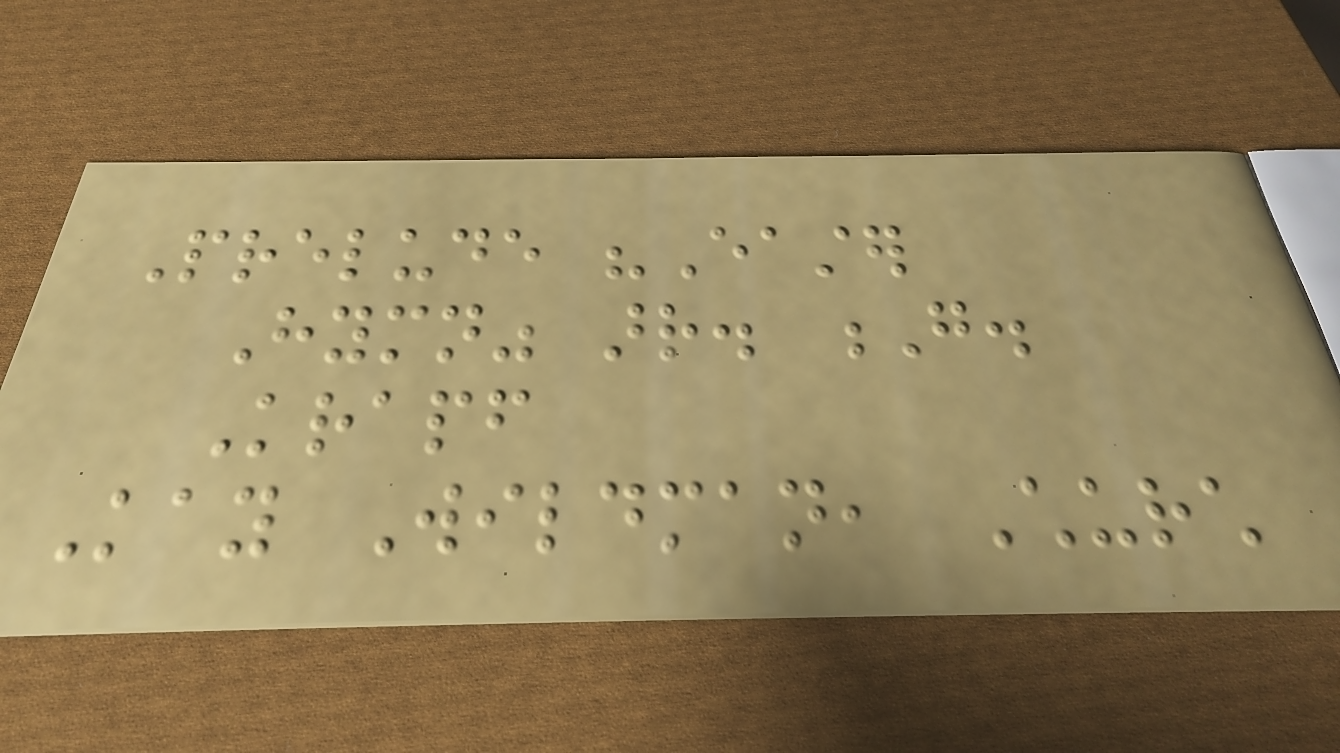Prelude "Easter
Hymn" arr. G.
Krapf
Kay Wildman, Church
